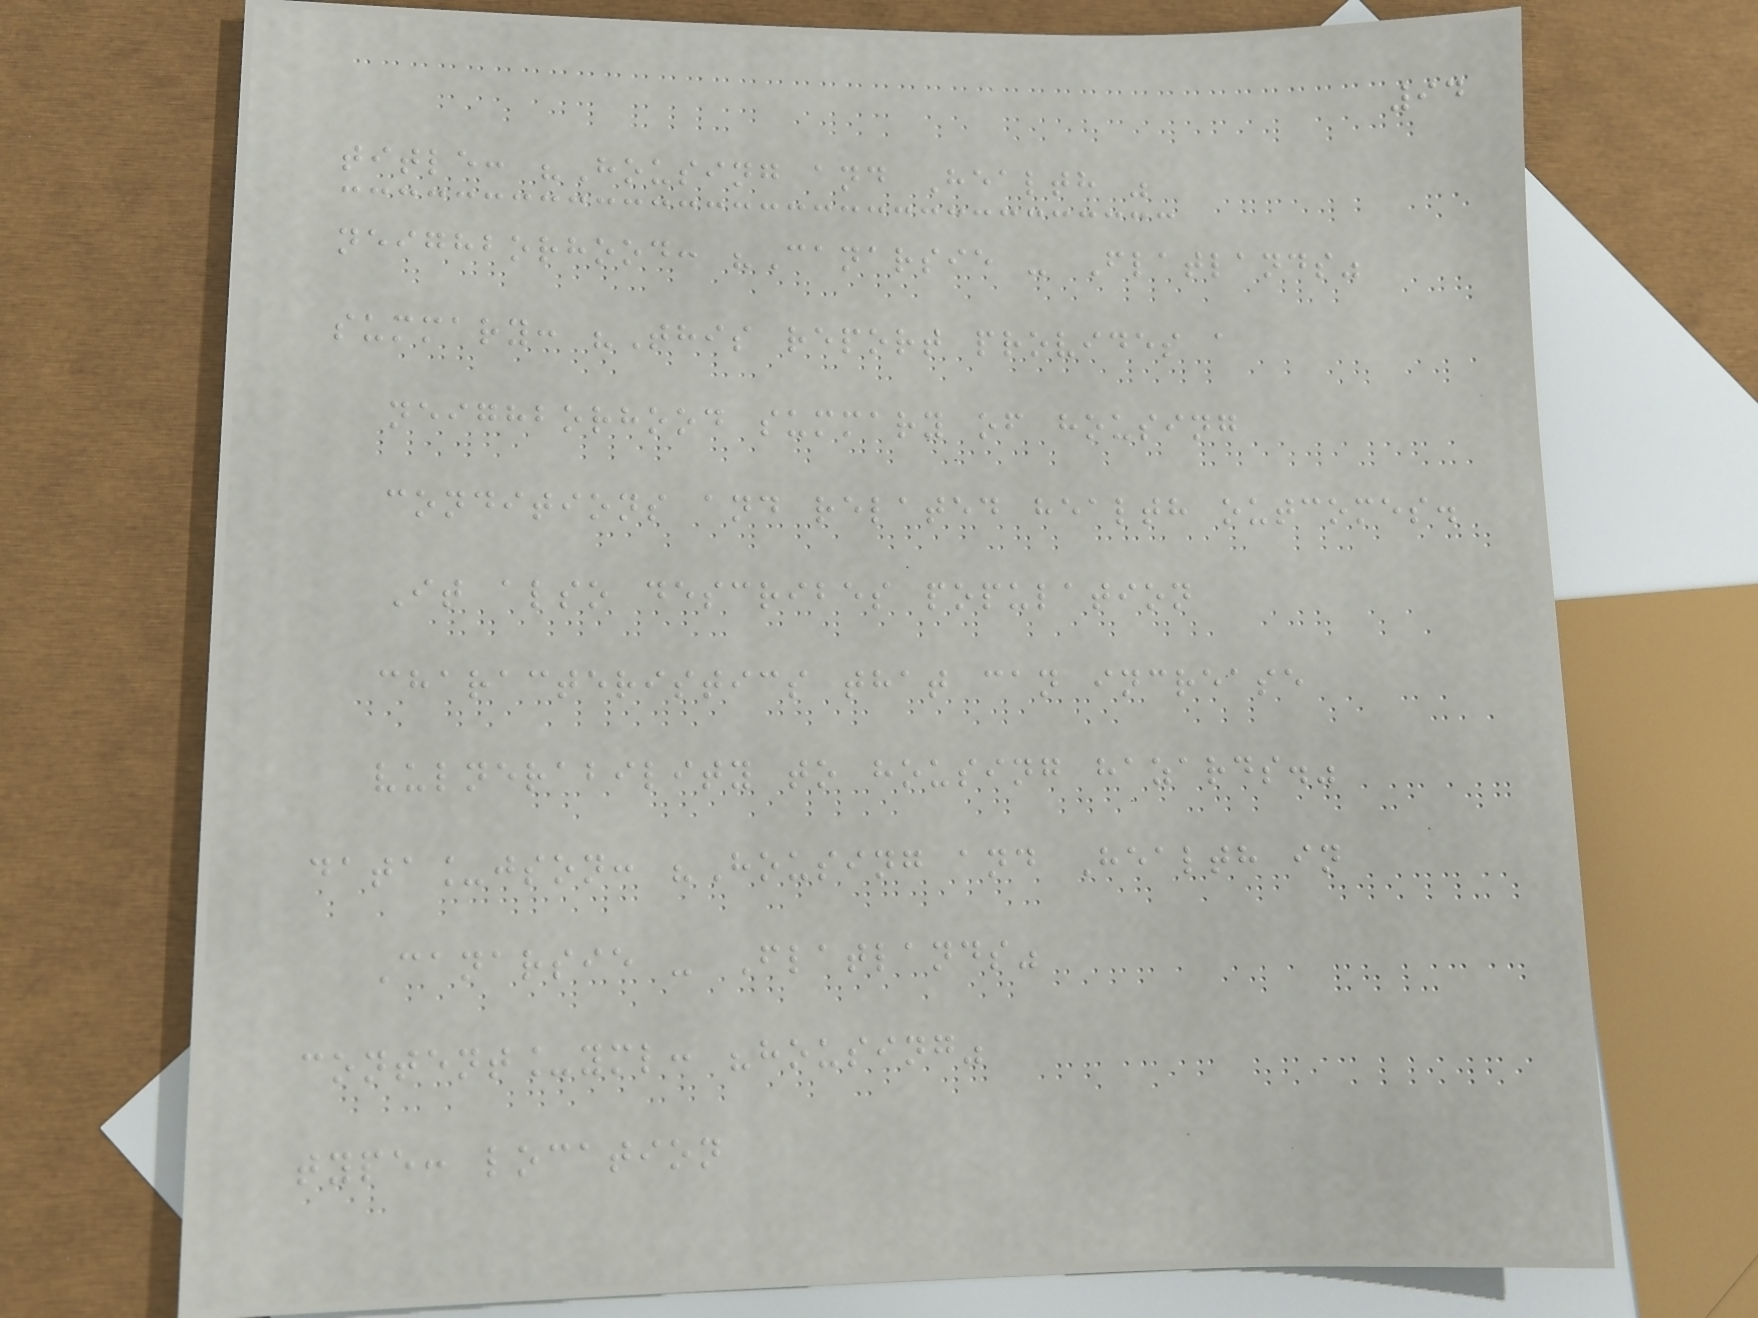94
title: "Housing and Health "
neighborhood: "Canarsie - Flatlands"
summary: "This report provides a
neighborhood summary of housing
conditions and related health outcomes.
It also describes population
characteristics that can increase
vulnerability to housing hazards."
data_json: "Housing and Health in
Canarsie - Flatlands"
content_yml: "housing"
type: location
